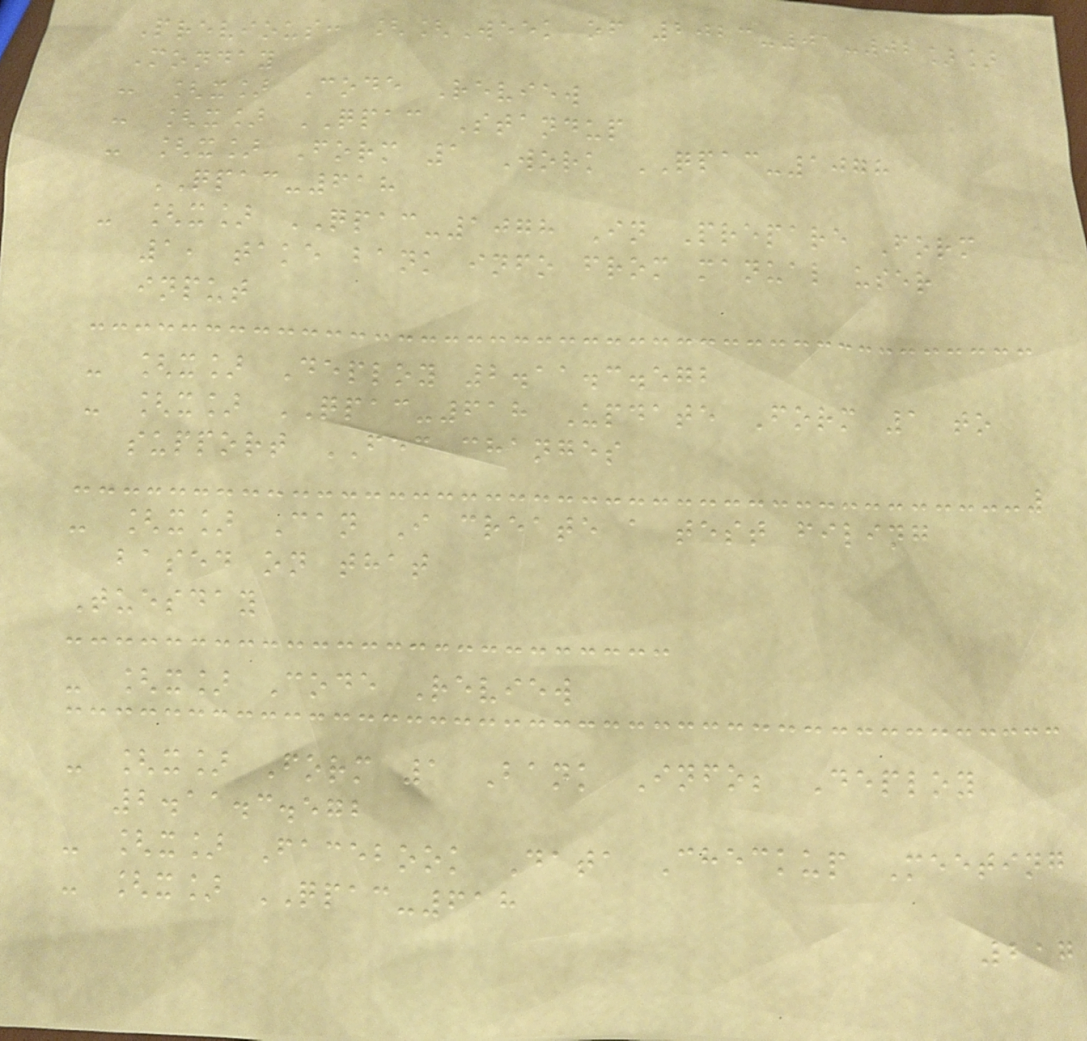Previous: [[Week of 2023-01-02]]
Monday
- [x] Code Review
- [x] QPAC Standup
- [x] Form 1 Work QPAC-1078
QPAC-618
- [x] QPAC-1078 In Prepare Form
1, take bank info from manual user
input
- [x] Deploy 2.11.3.572
- [x] QPAC-618 Update Form 1 to
support FEC changes
- [x] Can I create a test filing
based on that
Tuesday
- [x] Code Review
- [x] Form 1 Bank Info; Deploy
2.11.3.572
- [x] Facebook Data Checkup Meeting
- [x] QPAC-618
217
